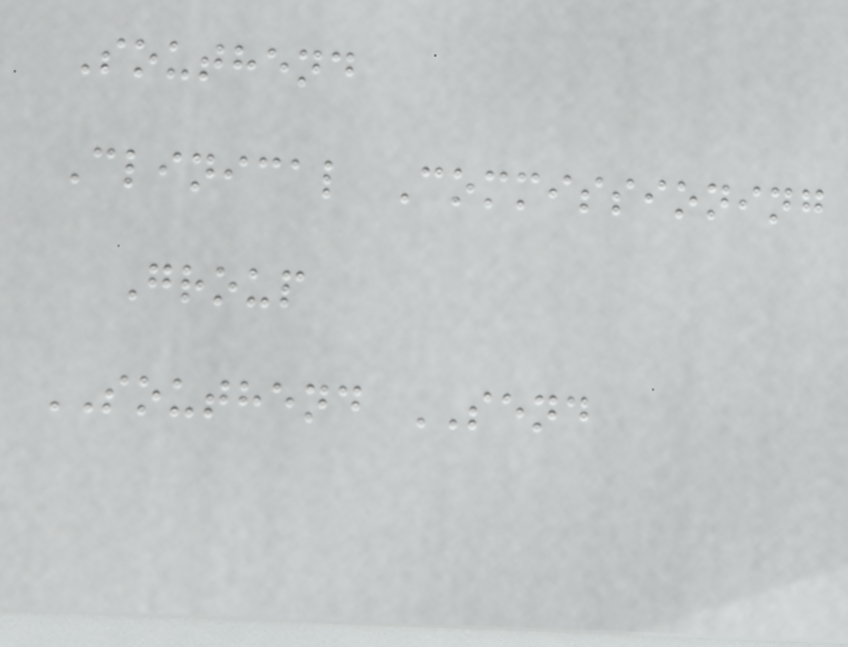Southend
Clinical Commissioning
Group
SOUTHEND SEND
